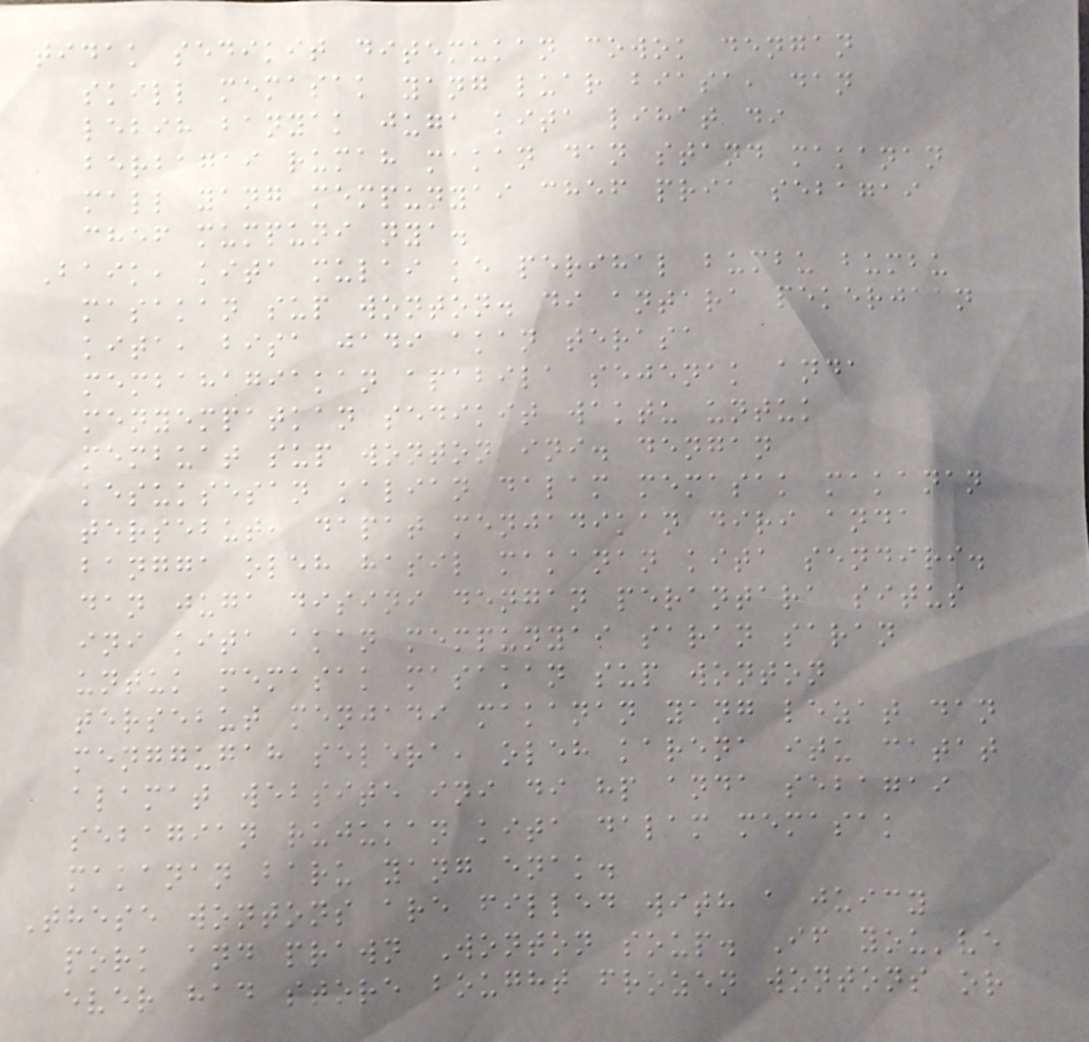tidak sedikit ditemukan cowok dengan
skill memasak yang luar biasa, dan
lebih banyak juga kita lihat di
berbagai rumah makan dan stand makanan
mall yang mempunyai chef pria sebagai
chef mumpuni nya.
Baik, kita mulai ke perihal bumbu bumbu
masakan sup wonton. di antara pekerjaan
kita, bisa jadi akan terasa
membahagiakan apabila sejenak anda
menyempatkan sedikit waktu untuk
membuat sup wonton ini. dengan
kesuksesan kalian dalam memasak makanan
tersebut, dapat menjadikan diri anda
bangga oleh hasil makanan kita sendiri.
dan juga disini dengan perantara situs
ini kita akan mempunyai saran saran
untuk memasak masakan sup wonton
tersebut menjadi makanan yang lezat dan
menggugah selera, oleh karena itu catat
alamat website ini di hp anda sebagai
sebagian rujukan kita dalam memasak
makanan baru yang enak.
These wontons are filled with a juicy
pork and prawn Wonton soup. If you've
ever had store bought frozen wontons or
